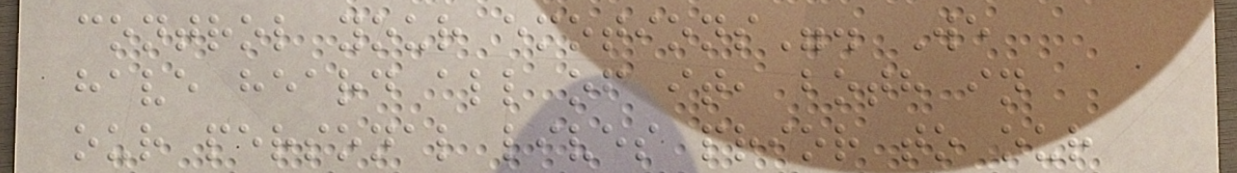control your emotions". We
have heard all of it, both in
our personal lives prior to our
